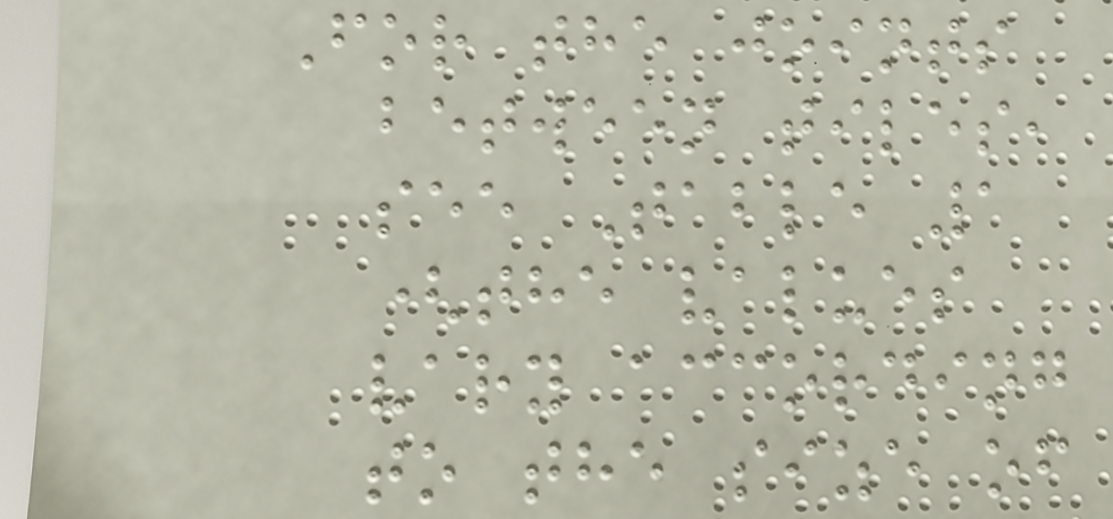For the joints
between tiles,
see Table 1
(the values
vary according
to the size of
